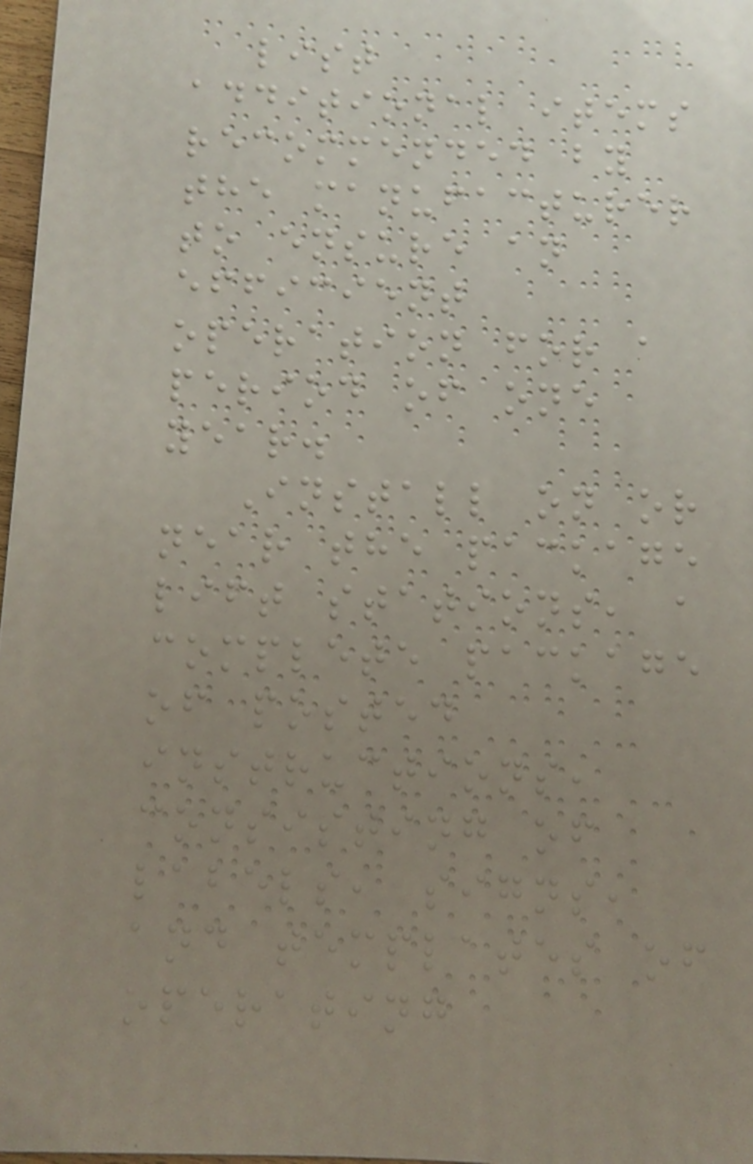list
additional items
recommended by
the manufacturer
to ensure an
efficient
operation for a
period of one
year.
Install on or
near the package
lift stations, a
complete package
of posted
instructions,
consisting of
labels, signs,
and templates of
operating
